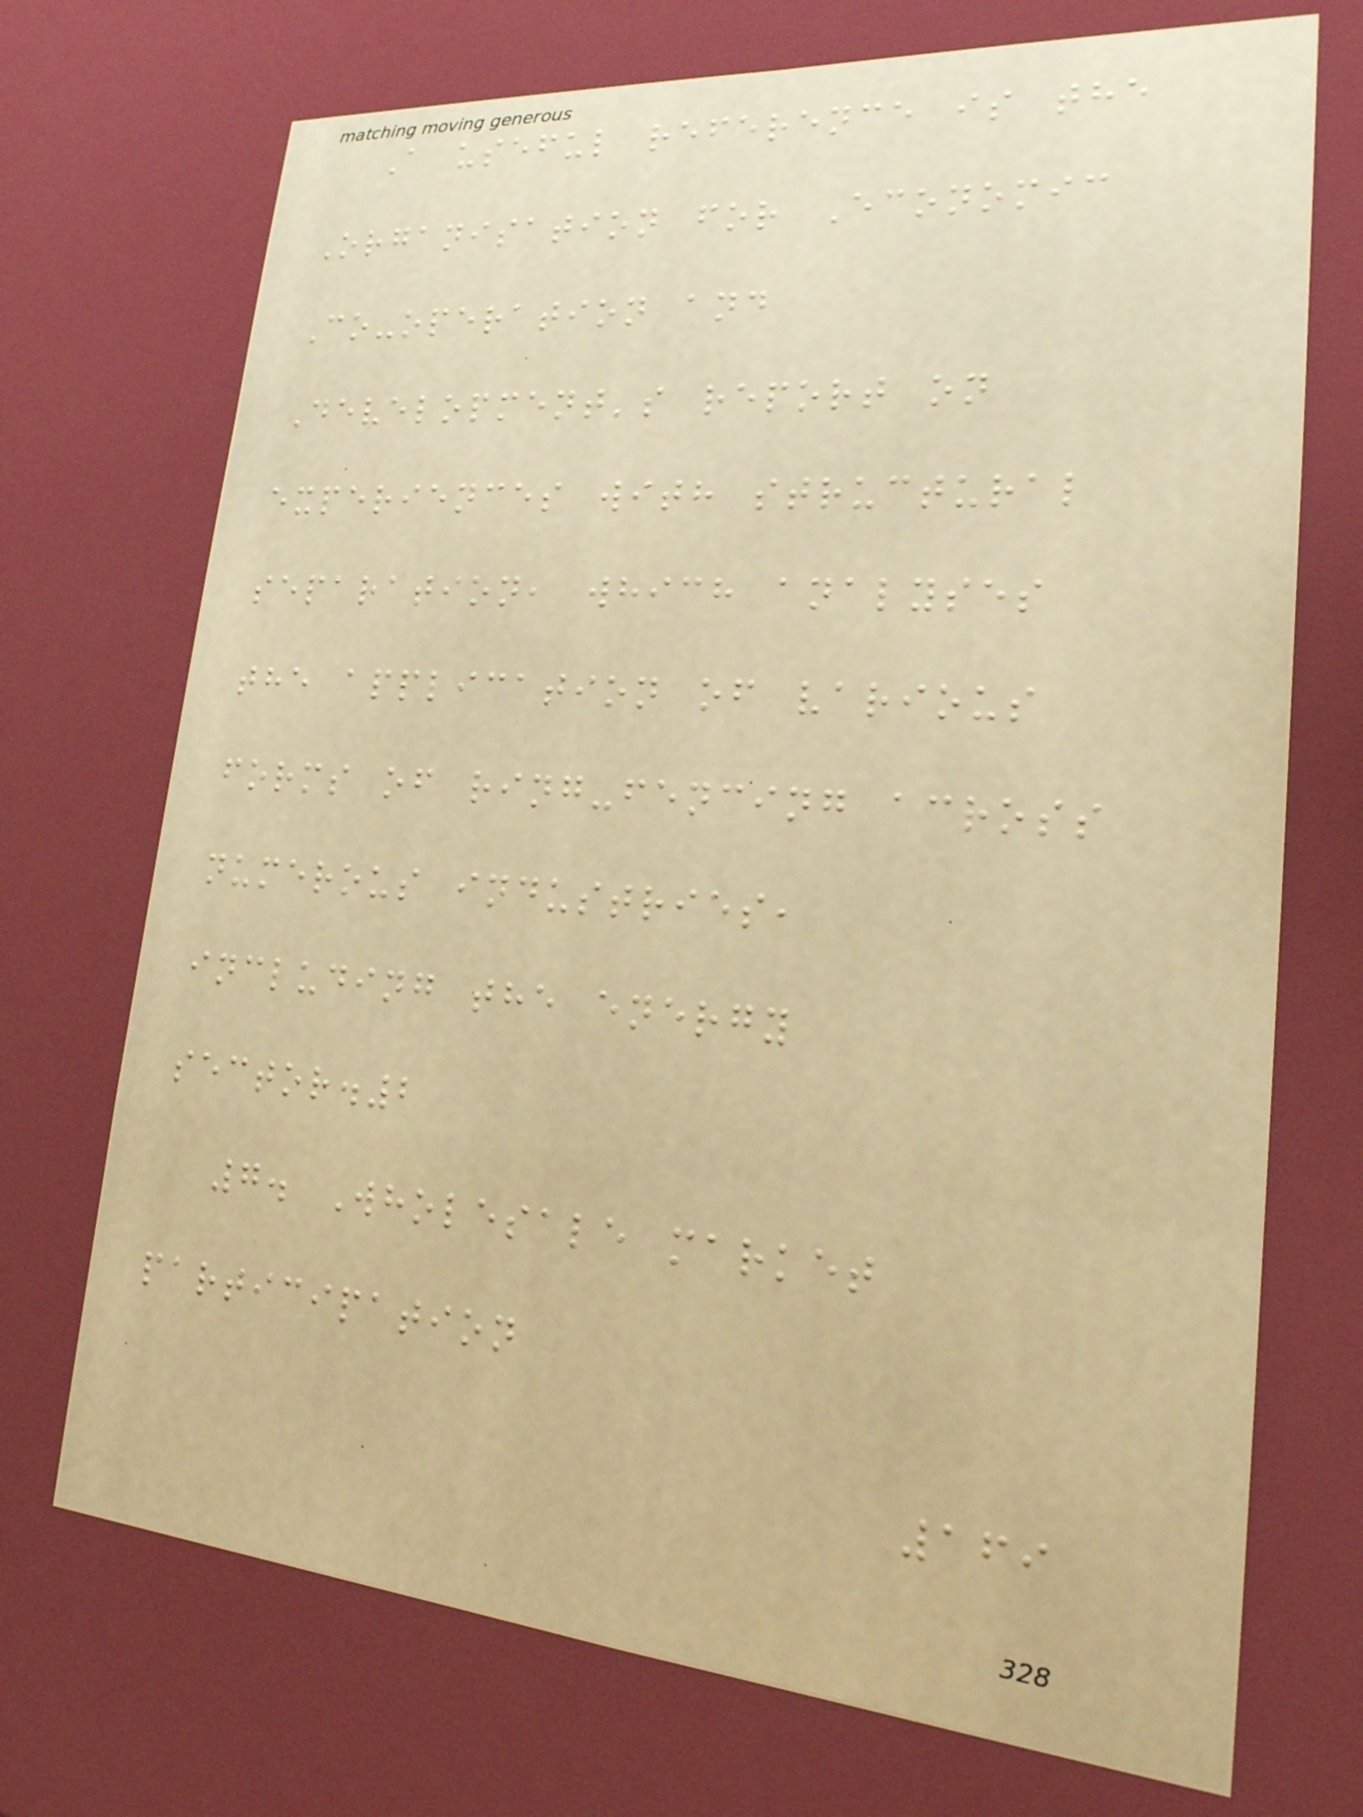A useful reference is the
Organisation for Economic
Co-operation and
Development's report on
experiences with structural
separation, which analyses
the application of various
forms of ring-fencing across
numerous industries,
including the energy
sector.2
7. Wholesale market
participation
169
